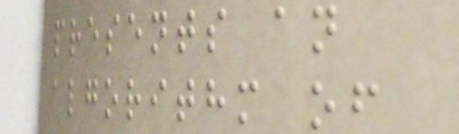presents an
algorithm of
